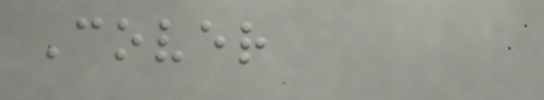Cover
